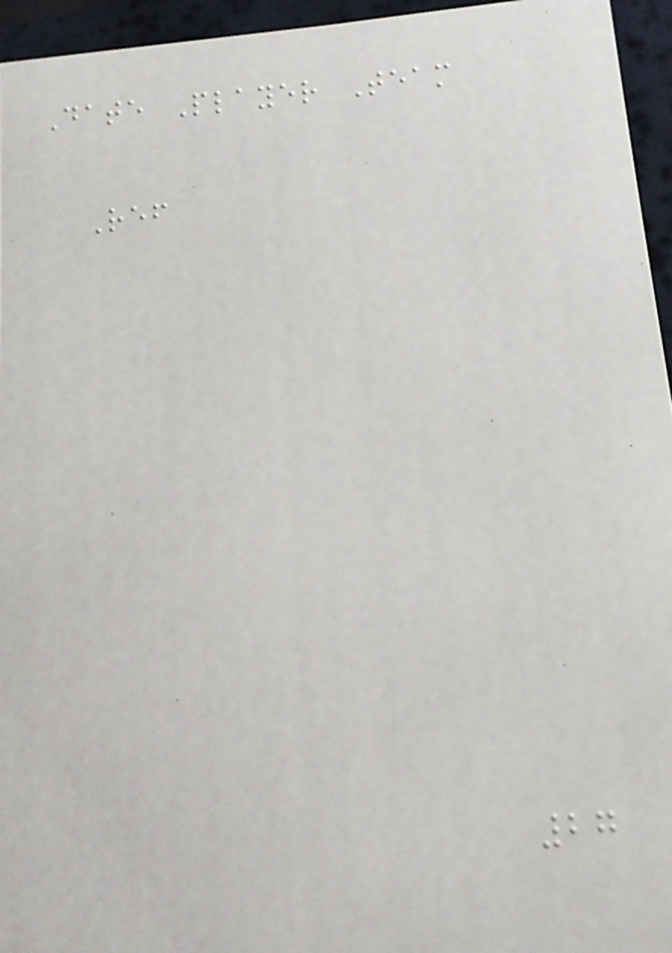Date Player Team
Ref
27
